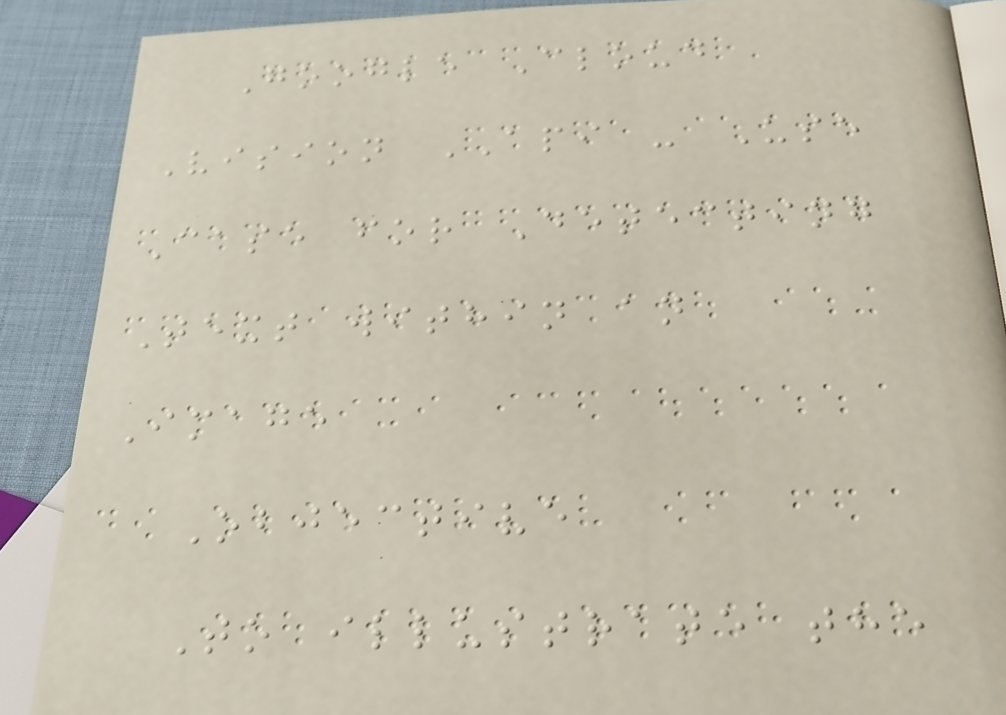Google Cloud
Vision API - Use
Case for Detecting
Text within an
Image
Objective
To illustrate the
